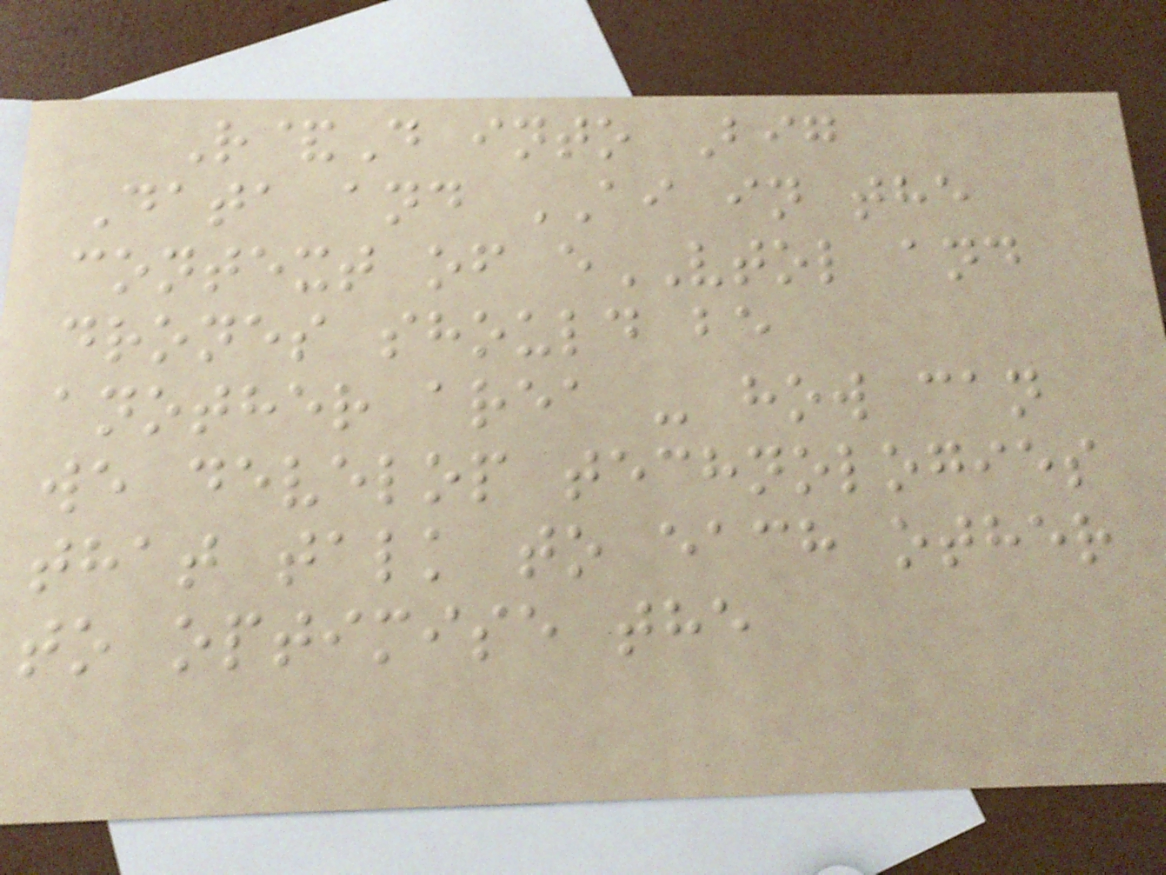R&D into Big
Data and AI in the
context of eVTOL and
drones should be
another area - how can
we develop technologies
that talk to each other
to optimise the
